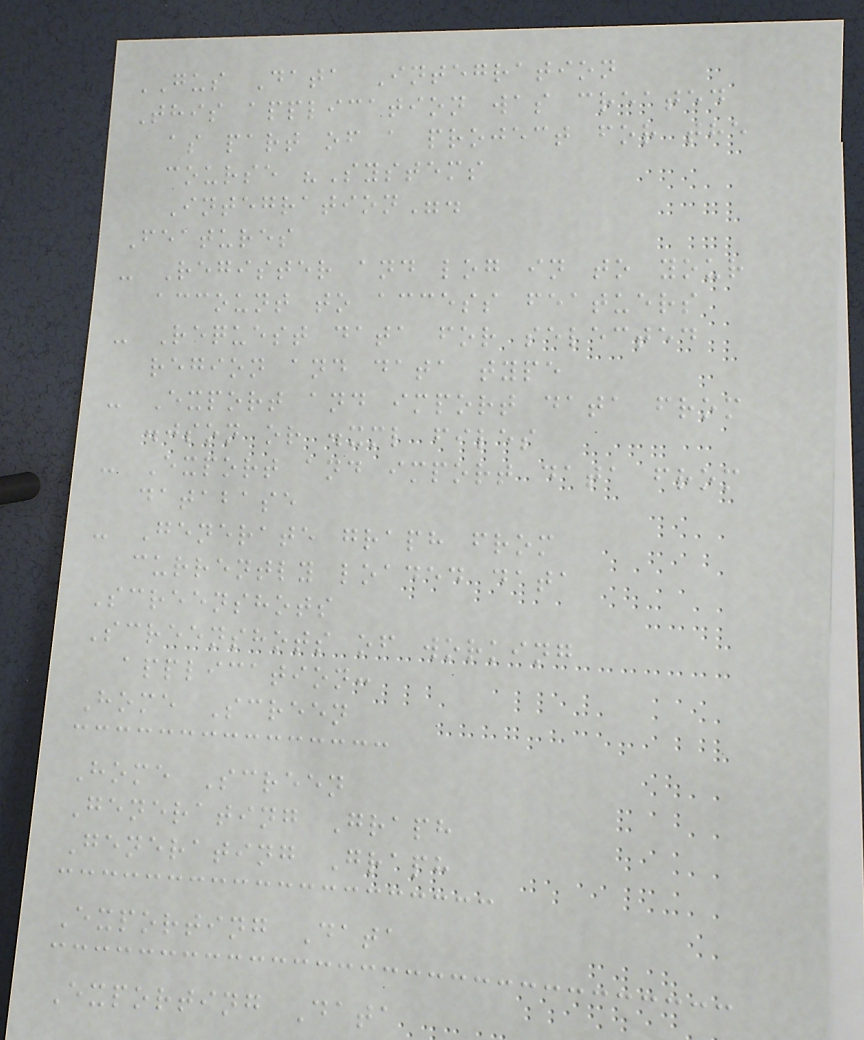GUS Data Integration
This application was created
as part of a project for the
course "Systems
Integration".
Features
- Register and log in to your
account to access featuers
- Request data for selected
region and data type
- Export and import data from
.json or .xml files
- Export and import data from
database
- Generate graph from
currently loaded data
Screenshots
Screenshots of working
application:
Home Screen
Home Screen
Generating Graph
Generating Graph
Exporting Data
Exporting Data
